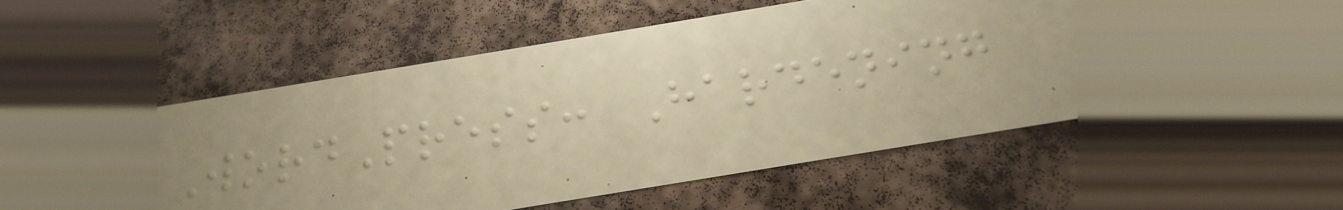WordPress: Hardening
